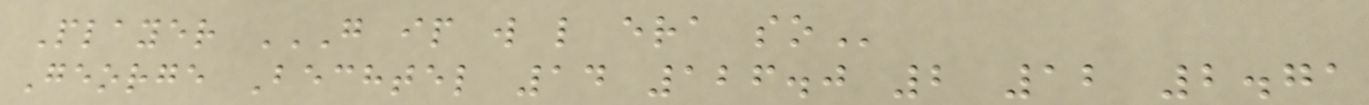Player G IP W L ERA SO
George Bechtel 14 126.0 2 12 2.71
